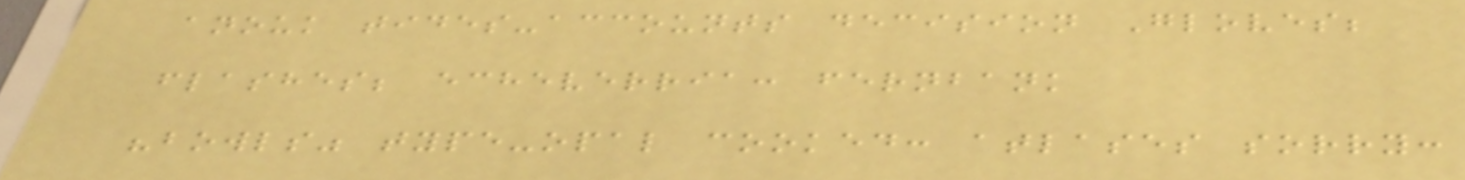anouk tides-accounts decision Gloves;
flashes; echeverria: fernbank
"bowls" type-opal cooked: atlases sorry:
